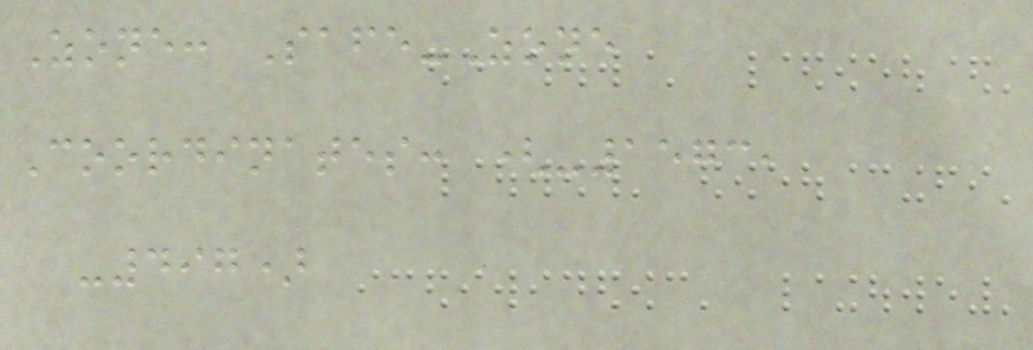Zone: Safe-Zone
Coordinates: (-1573,
-497)
